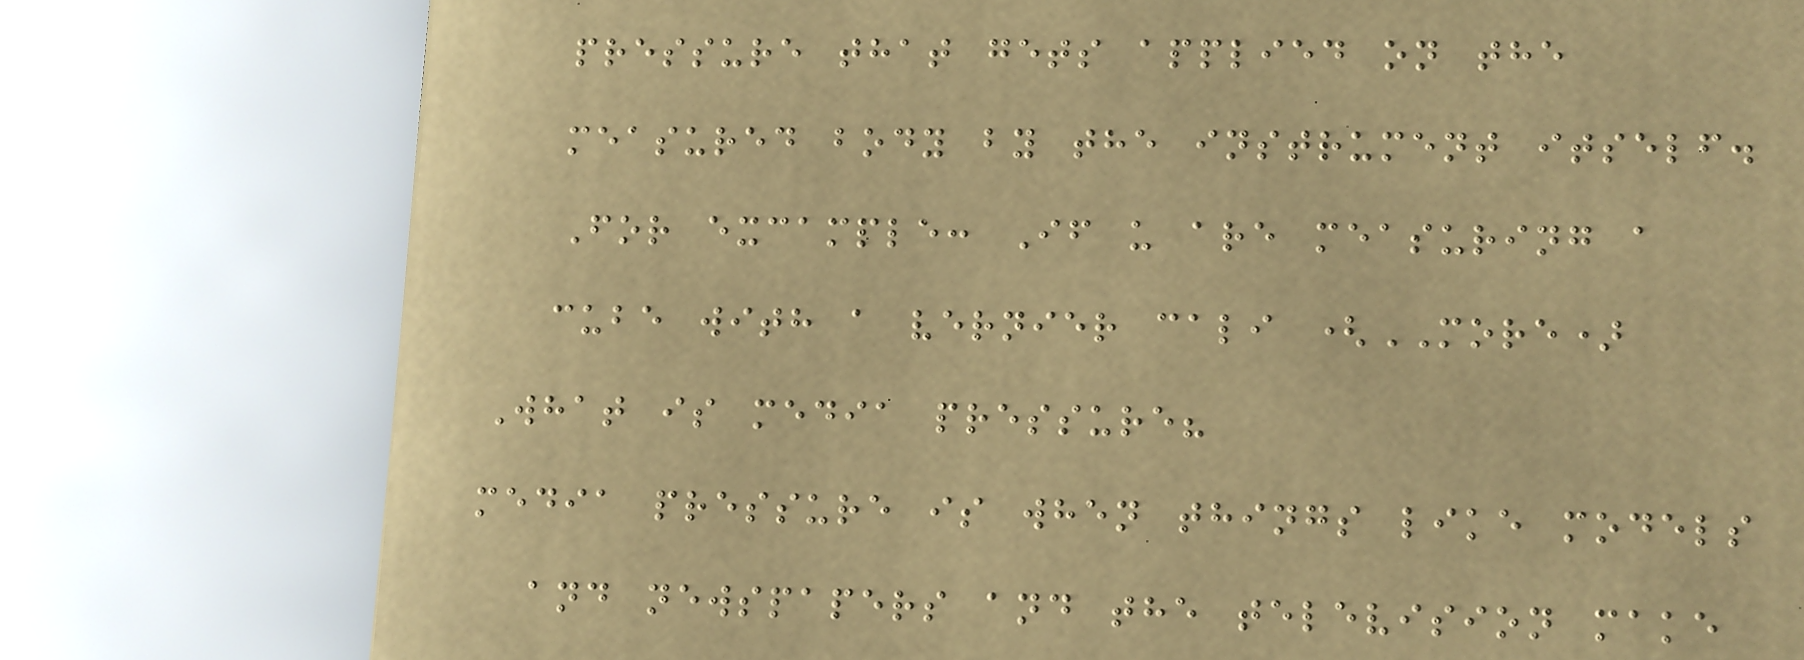pressure that gets applied on the
measured body by the instrument itself.
For excample: If u are measuring a
cube with a vernier cali (MORE)
What is media pressure?
media pressure is when things like models
and newspapers and the television make
